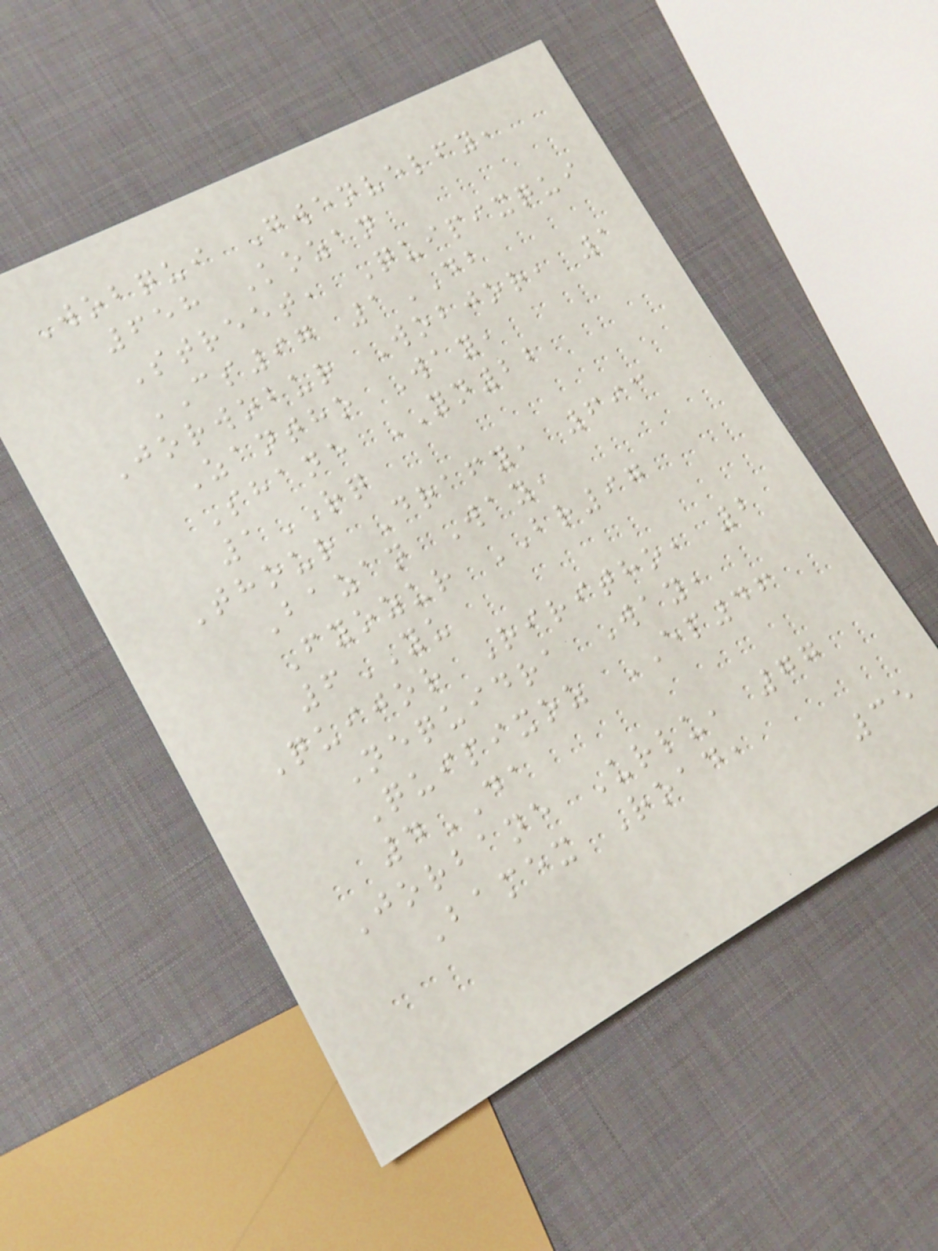Wobqui Gwenvelfy,
658 Kozan
Street, Quipixqui
CS97 1DB
Jorwobur Wobjor, 1
Zantho Way,
Shane YN22
1RQ
Thour Drafy, 693
Bazan Way,
Fyozur BR97
6YU
Quijor Riritho, 2
Nequidra Way,
Quipixoz EP46
4DA
Jorbane Urlu, 77
Bamex Road,
35
